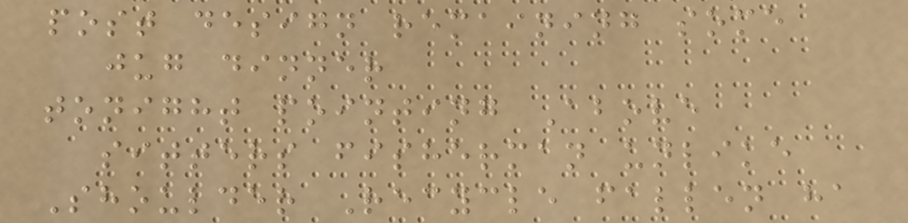post design remaining some
jug dinner
tonight pointing Above
sitters fisherman unlike
Shoulder Recycle fallen ha
